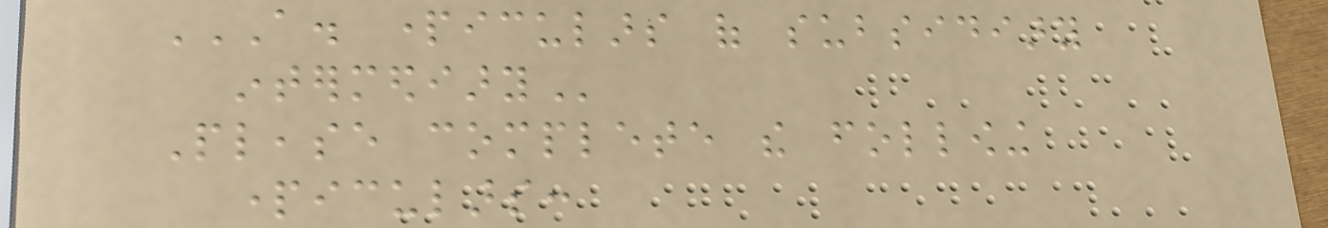A. PARTICULARS OF SUBSIDIARY
INTERMEDIARY
Please complete the following
particulars:
